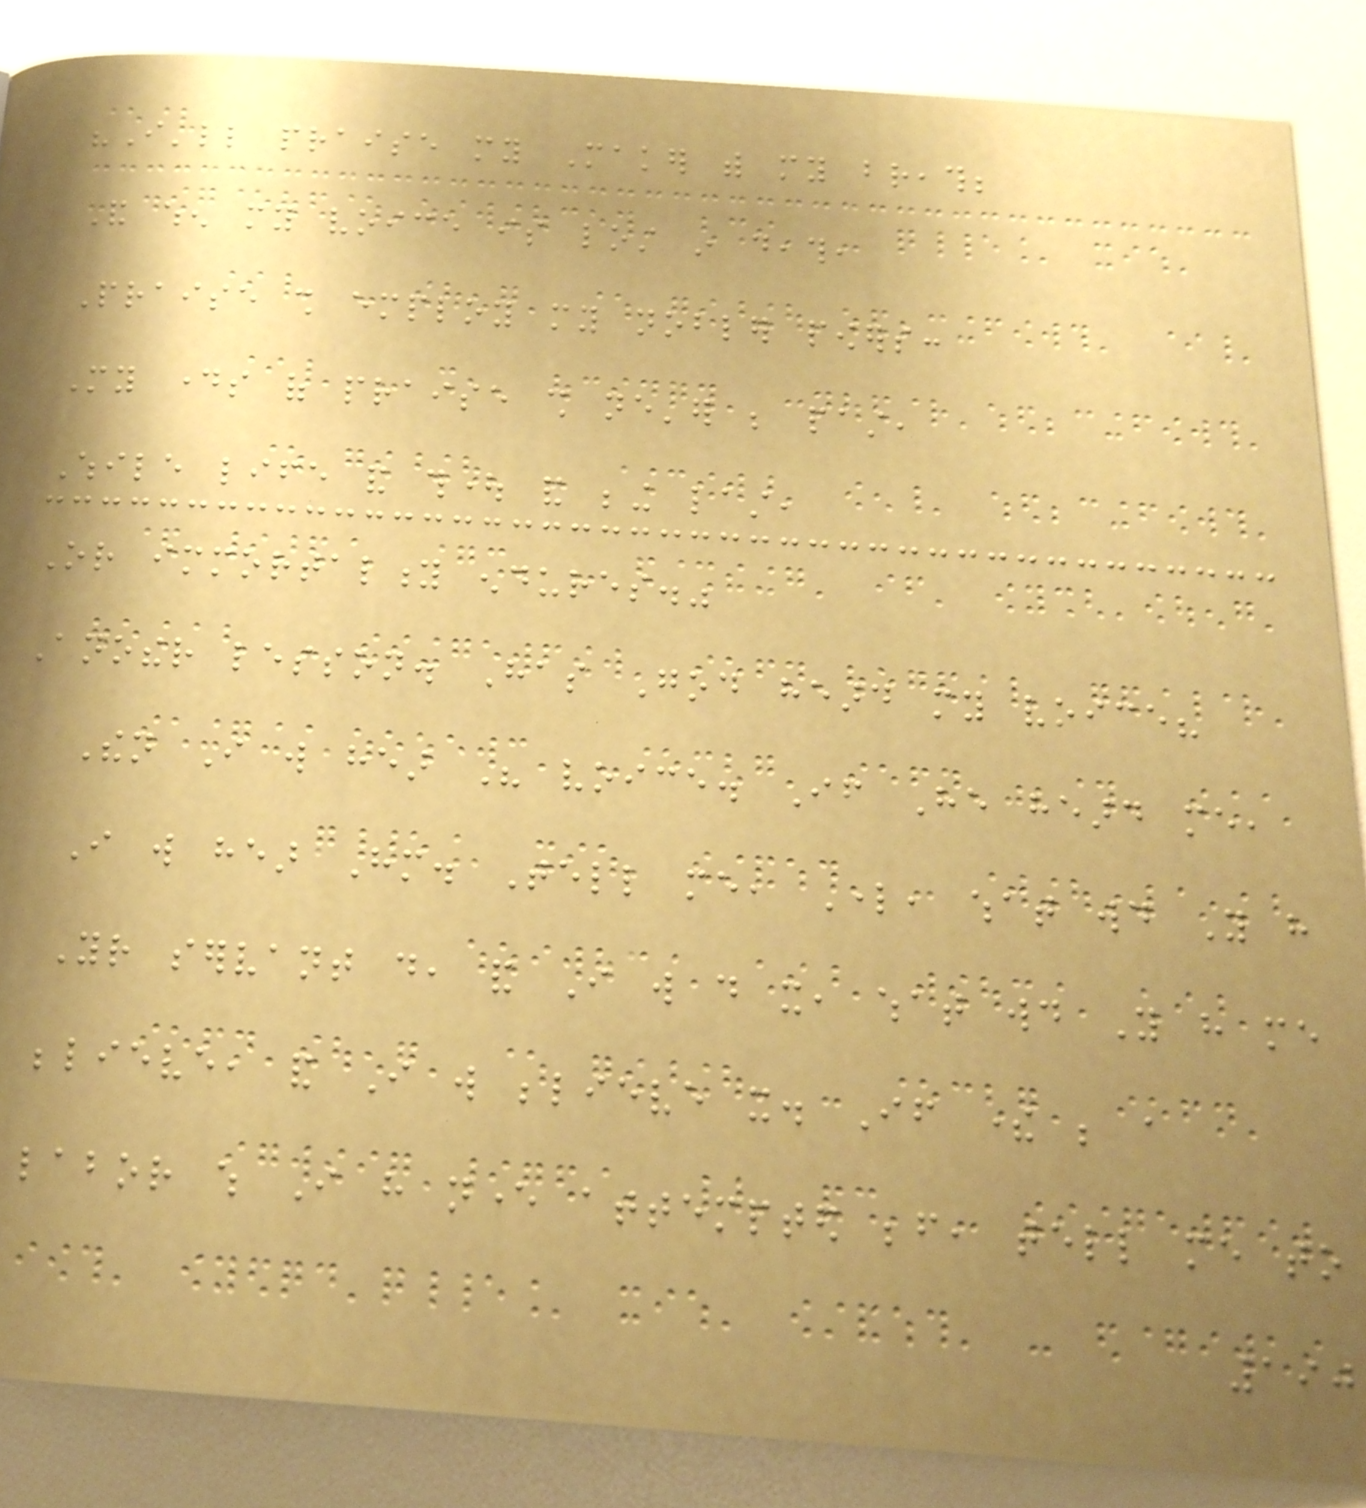"I'll praise my Maker with my breath;
And when my voice is lost in death,
Praise shall employ my nobler powers:
My days of praise shall ne'er be past,
While life and thought and being last,
Or immortality endures."
Another lesson. Has God heard my voice?
Then I will hear His voice. If He heard me,
I will hear Him. Tell me, Lord, what would You have
Your servant do, and I will do it, what would You have me
believe, and I will believe it. If there be a
labor which I have never attempted before, tell me to
190
